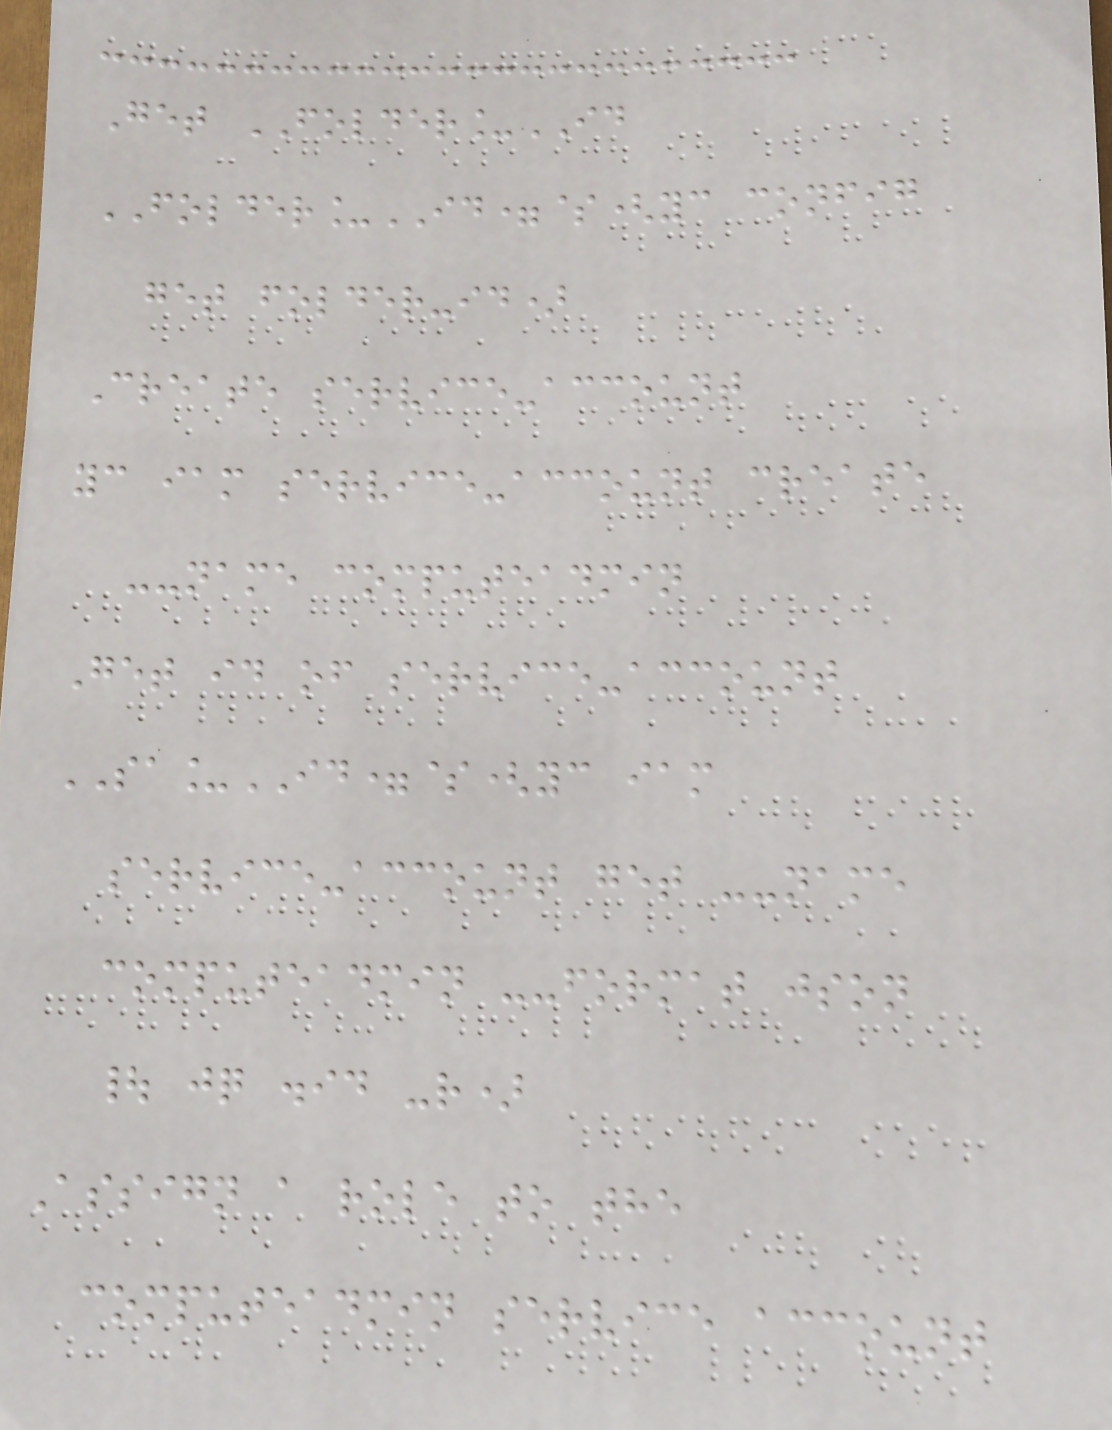Get FOLDER_ID
FOLDER_ID=$(yc config
get folder-id)
Create service-account
yc iam service-account create
--name computeadmin
Get id of service-account
SA_ID=$(yc iam
service-account get --name
computeadmin --format json
| jq .id -r)
Assign a role to the
computeadmin service account
